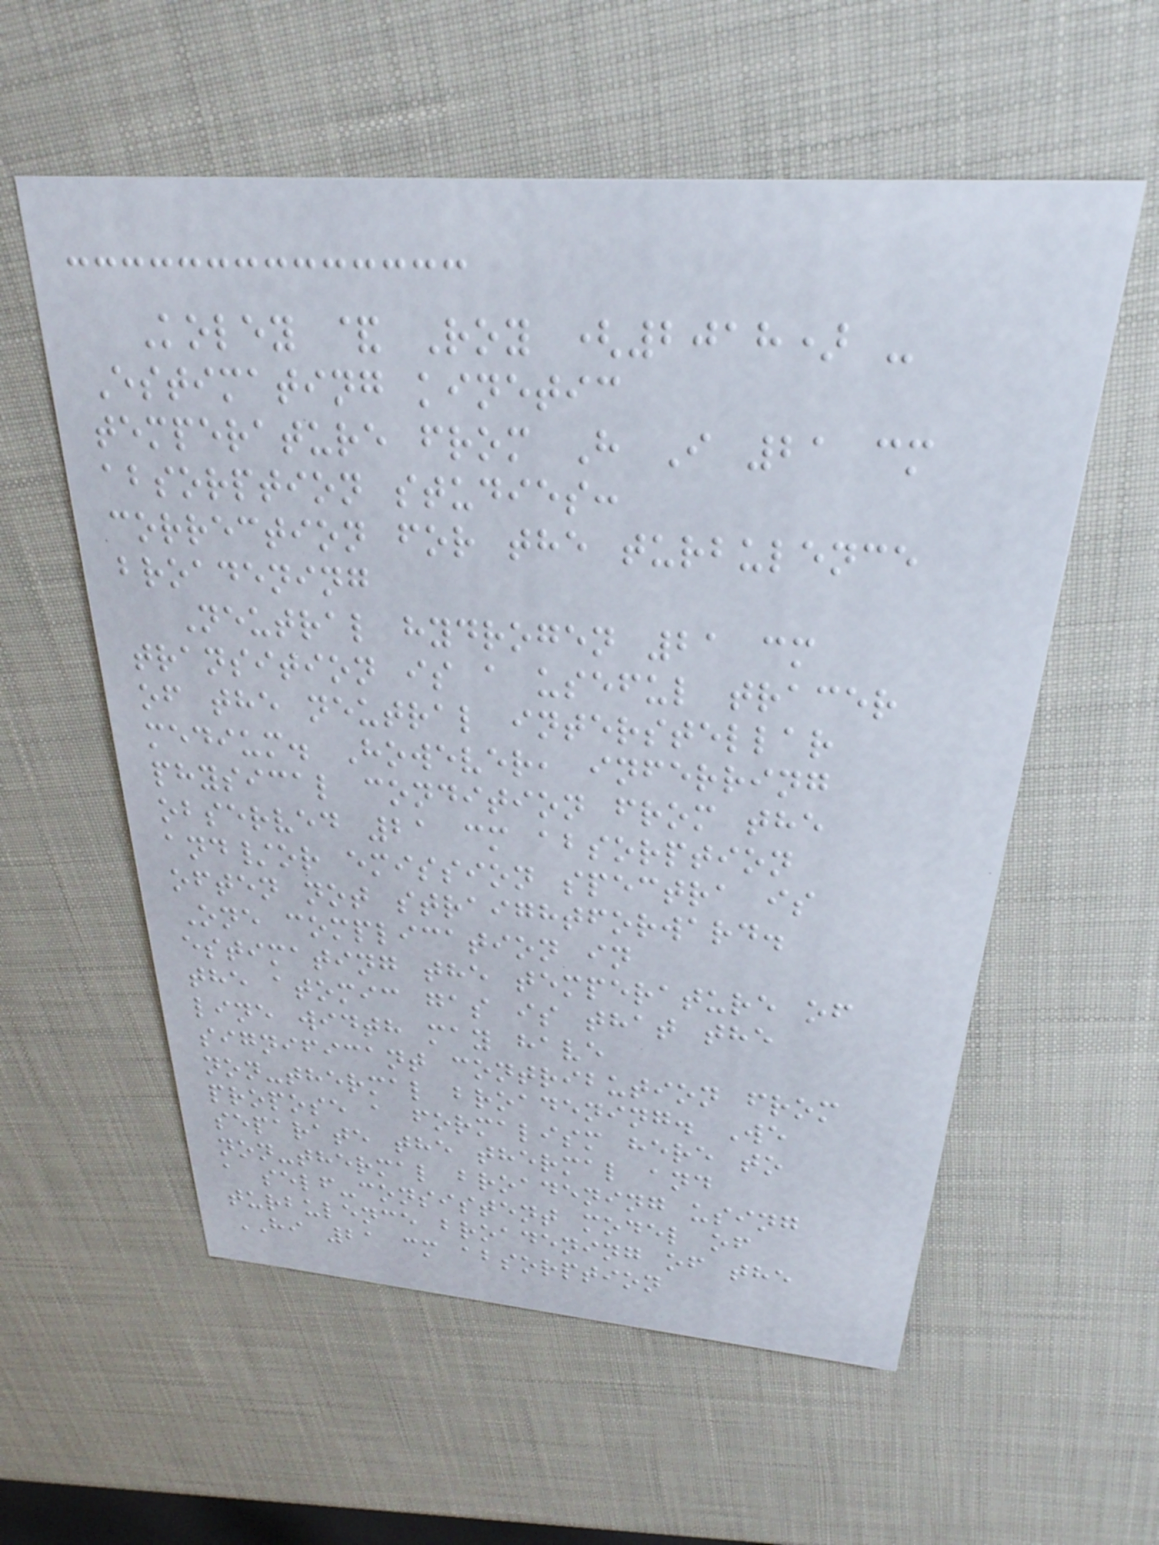Koley & Roy (2018) -
Estimating kinetic
temperature from H I 21 cm
absorption studies:
correction for the turbulence
broadening
Neutral hydrogen 21 cm
transition is a useful tracer
of the neutral interstellar
medium. However, inferring
physical condition from the
observed 21 cm absorption
and/or emission spectra is
often not straightforward.
One complication in
estimating the temperature of
the atomic gas is that the
line width may have
significant contribution from
non-thermal broadening. We
propose a formalism here to
separate the thermal and
non-thermal broadening using
a self-consistent model of
turbulence broadening of the
HI 21 cm absorption
